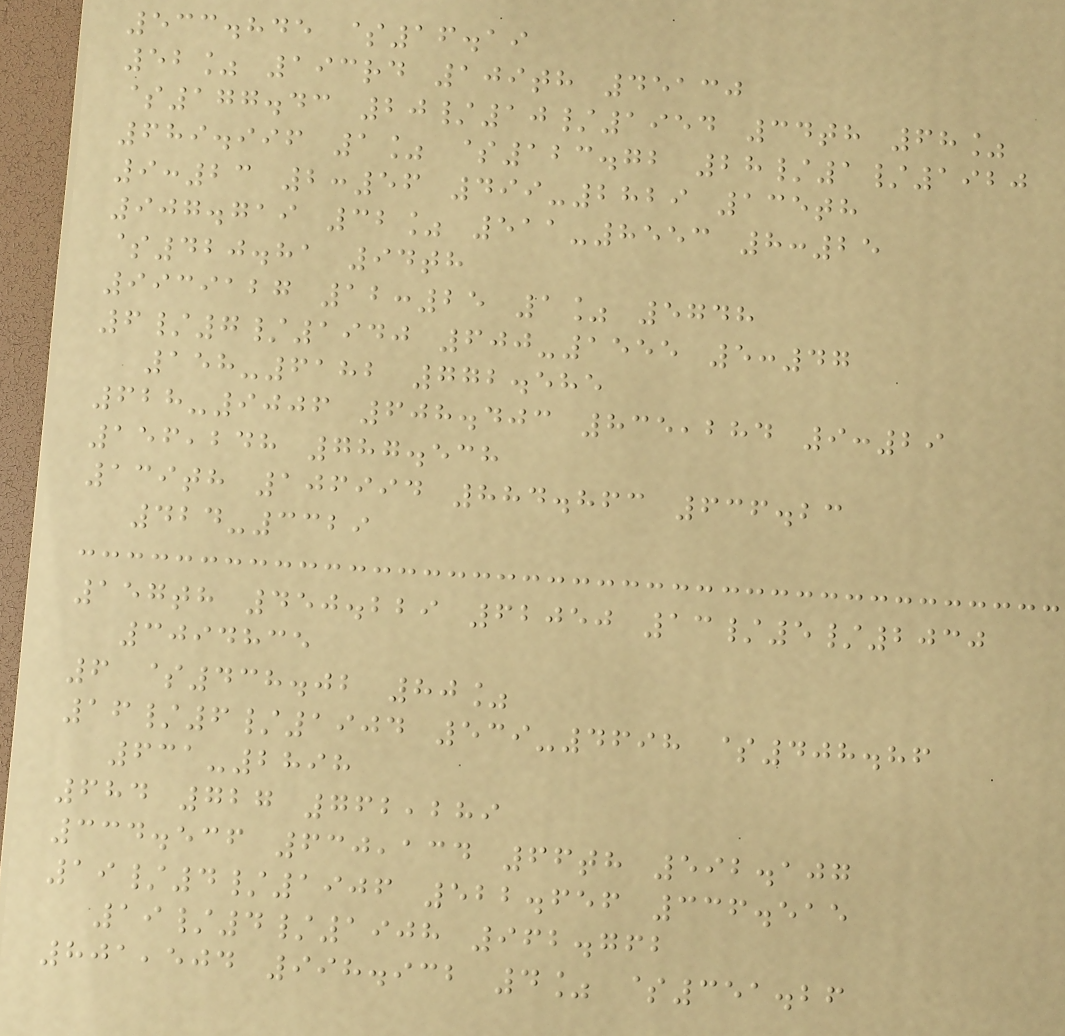533.845 $16.19
52% 193rd 109th 45130
$177.43 20/10/1954 34th 68%
689.996 1% $123.72 28/1/1920
9:23 2:56 499-2829 135th
907.719 32% 511-8553 8:25
$420.81 94th
9939127 12:25 1% 5748
6/7/1940 600-1555 5:47
158-6182 772.585
628-9006 608.403 835,284 9:29
156,248 787.538
139th 106994 884.863 636.23
424-3329
157th 450.229 62050 13/5/2030
3094835
6 $438.02 80%
16/6/1904 539-4698 $408.86
631-2898
684 727 762,289
334.536 630,134 66th 592.107
19/4/1906 522.656 336.515
19/4/1908 962.762
801,504 998.932 4% $351.26
